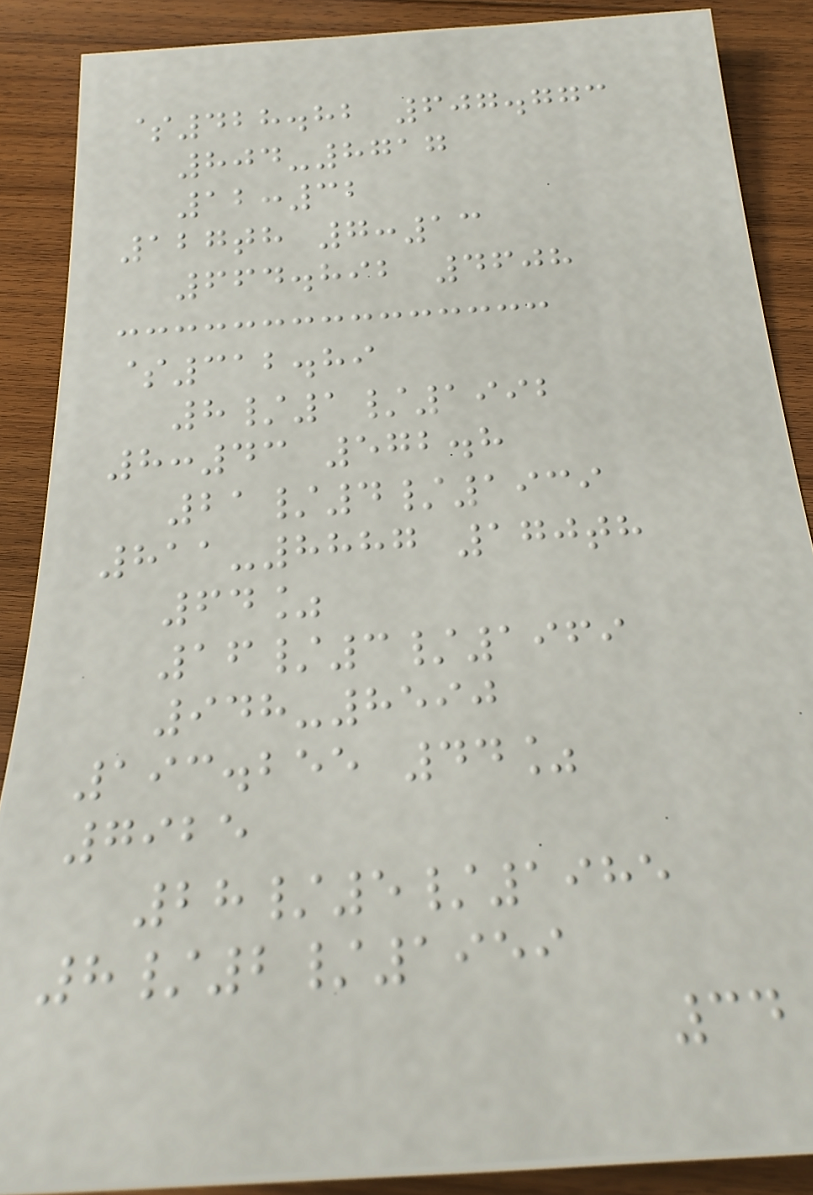$428.82 607.773
804-8717
12:32
127th 7:13
664.892 4608
$312.89
8/1/1992
8:43 572.8
21/4/1939
811-8887 170th
64%
16/3/1969
948-8590
193.255 44%
7925
28/5/1985
8/2/1959
34
